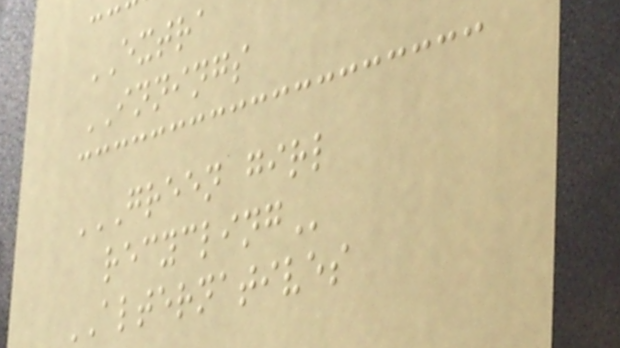EXTRA
INNINGS
GREEN GIRL
RECYCLING
ALTERNATIVES
